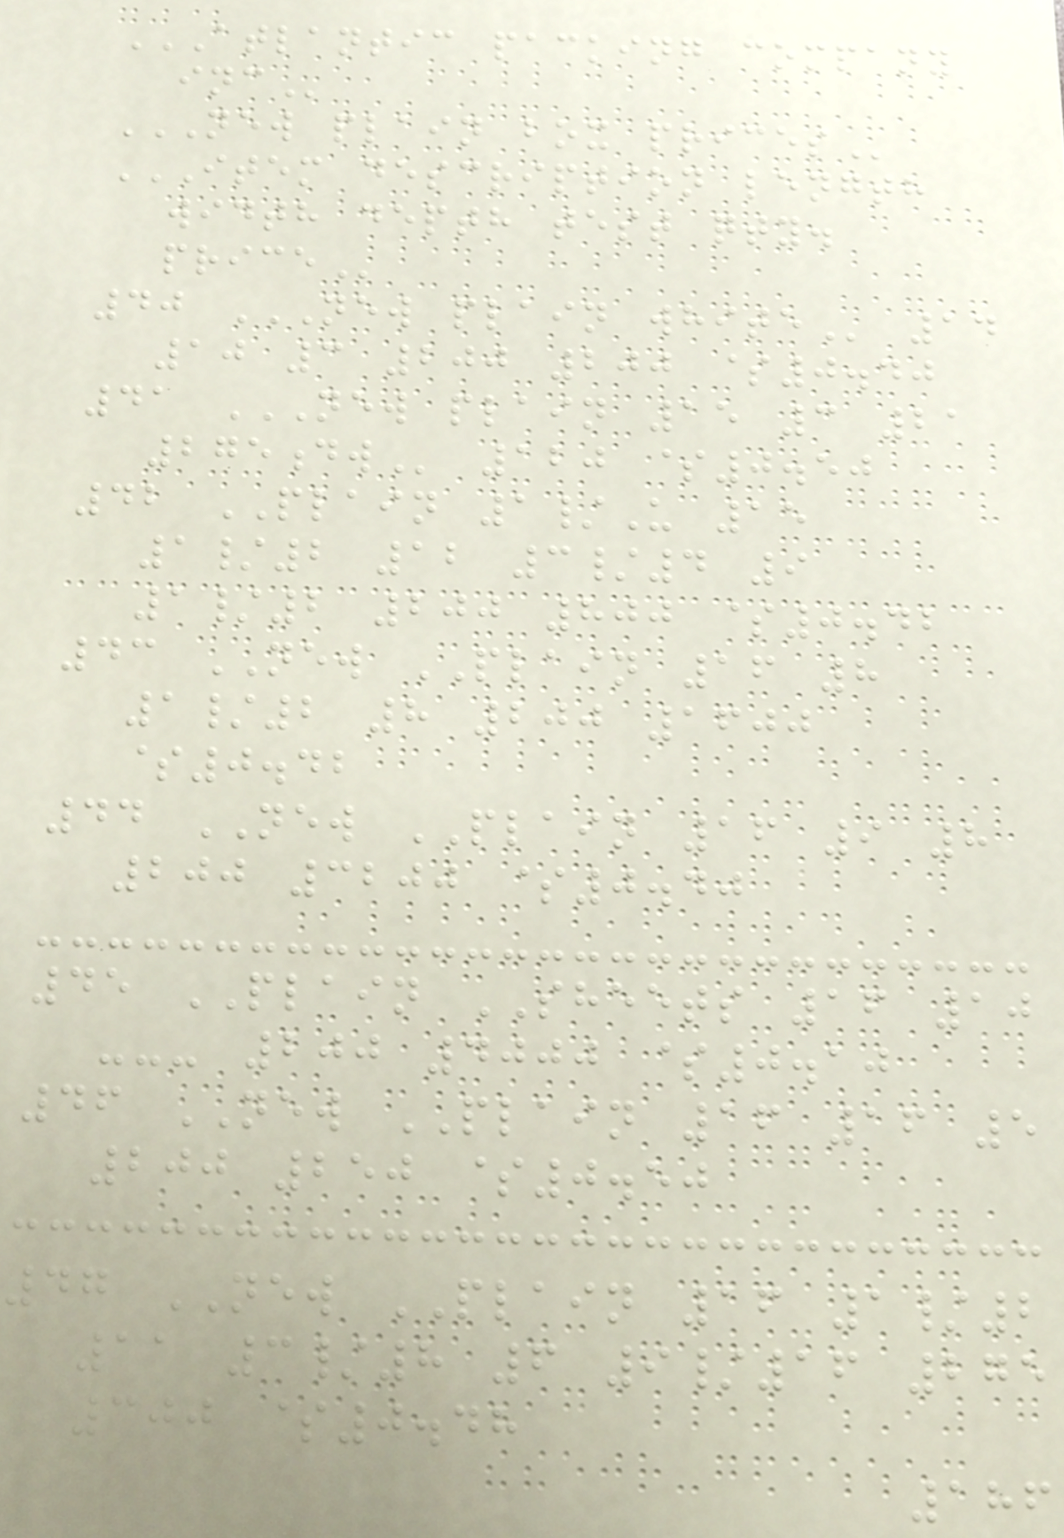ATLANTIC PACKING COMPANY
INC
NEW PLAIN BOX PRICES
ITEM DESCRIPTION LENGTH
WIDTH DEPTH TEST QTY.
PRICE
40 NEW PLAIN WHITE 14
10 3 200 200 $0.40
41 NEW PLAIN 15 3 21
275DW 120 $0.50
42 PLAIN 1/U 15
1/2 12 3/4 9
1/2 200 800 $0.42
43 NEW PLAIN 16 8
1/2 8 200 1600
$0.42
44 NEW PLAIN 16 9 8
200 3200 $0.40
45 PLAIN SHEETS 16 10
--- 200 4000 $0.10
46 NEW PLAIN 16 16 5
200 250 $0.50
47 NEW PLAIN 16 1/2
11 3/8 6 9/16 275
300 $0.48
186
